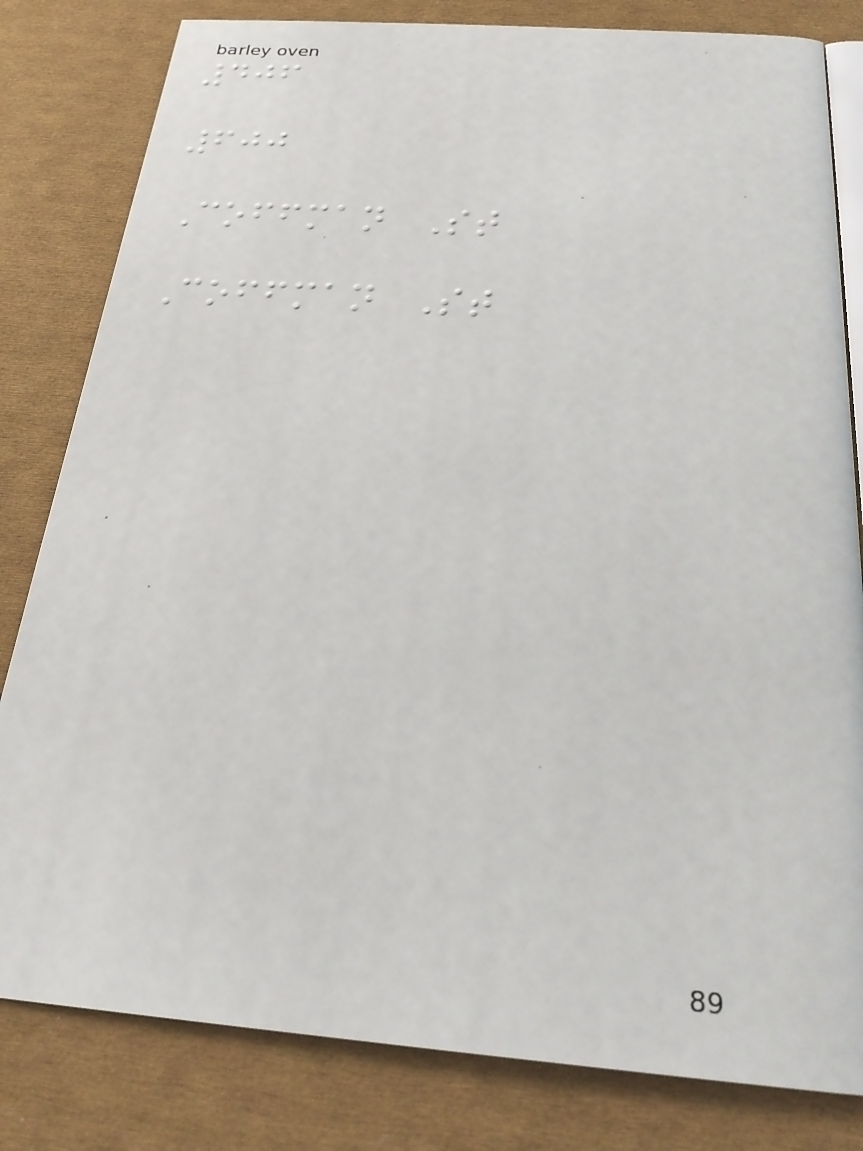406
600
Coffman St
Coffman St
